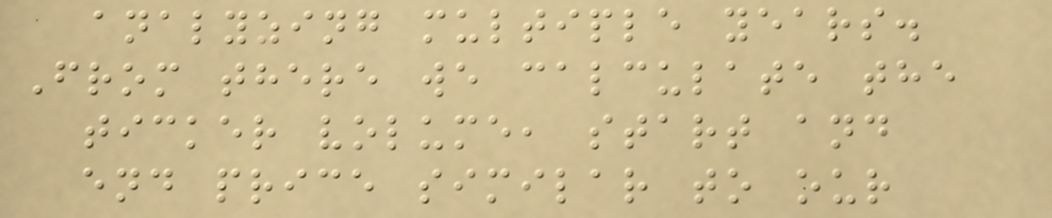analyzing multiple years.
From there we calculate the
ticker volume, start and
end price similar to our
